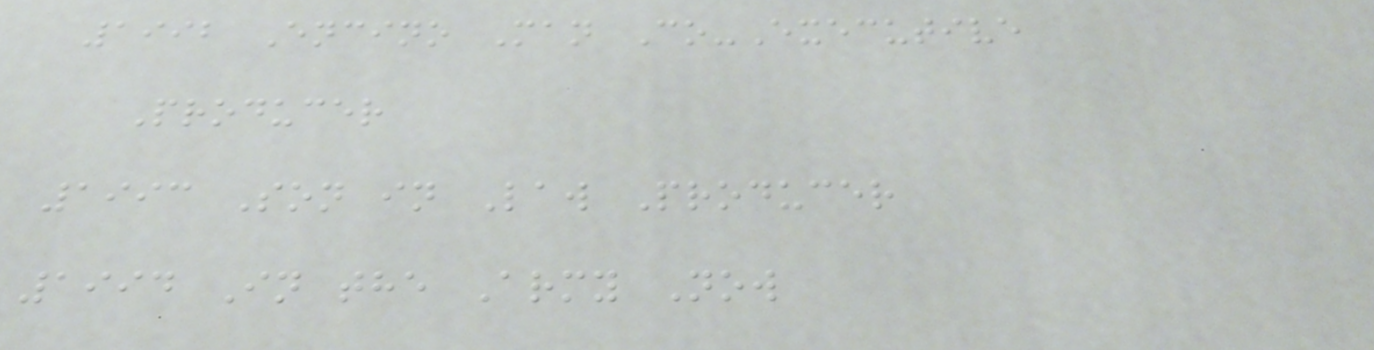1992 Encino Man Co-Executive
Producer
1993 Son in Law Producer
1994 In the Army Now
